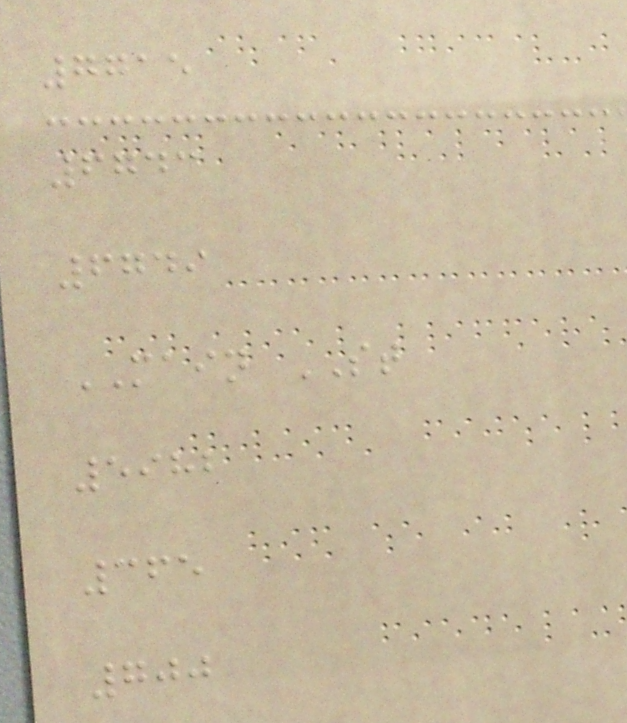7715
6743
6749
MAIN ST
5982
365
700
